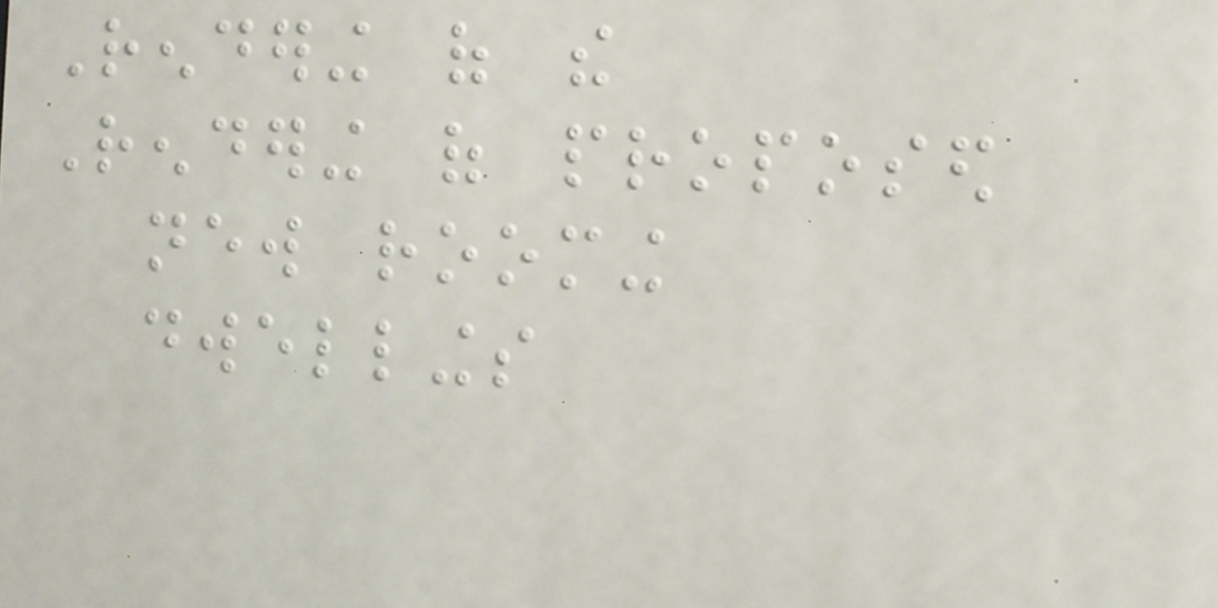Rendering of the
Rendering of proposed
new rooming
dwellings
